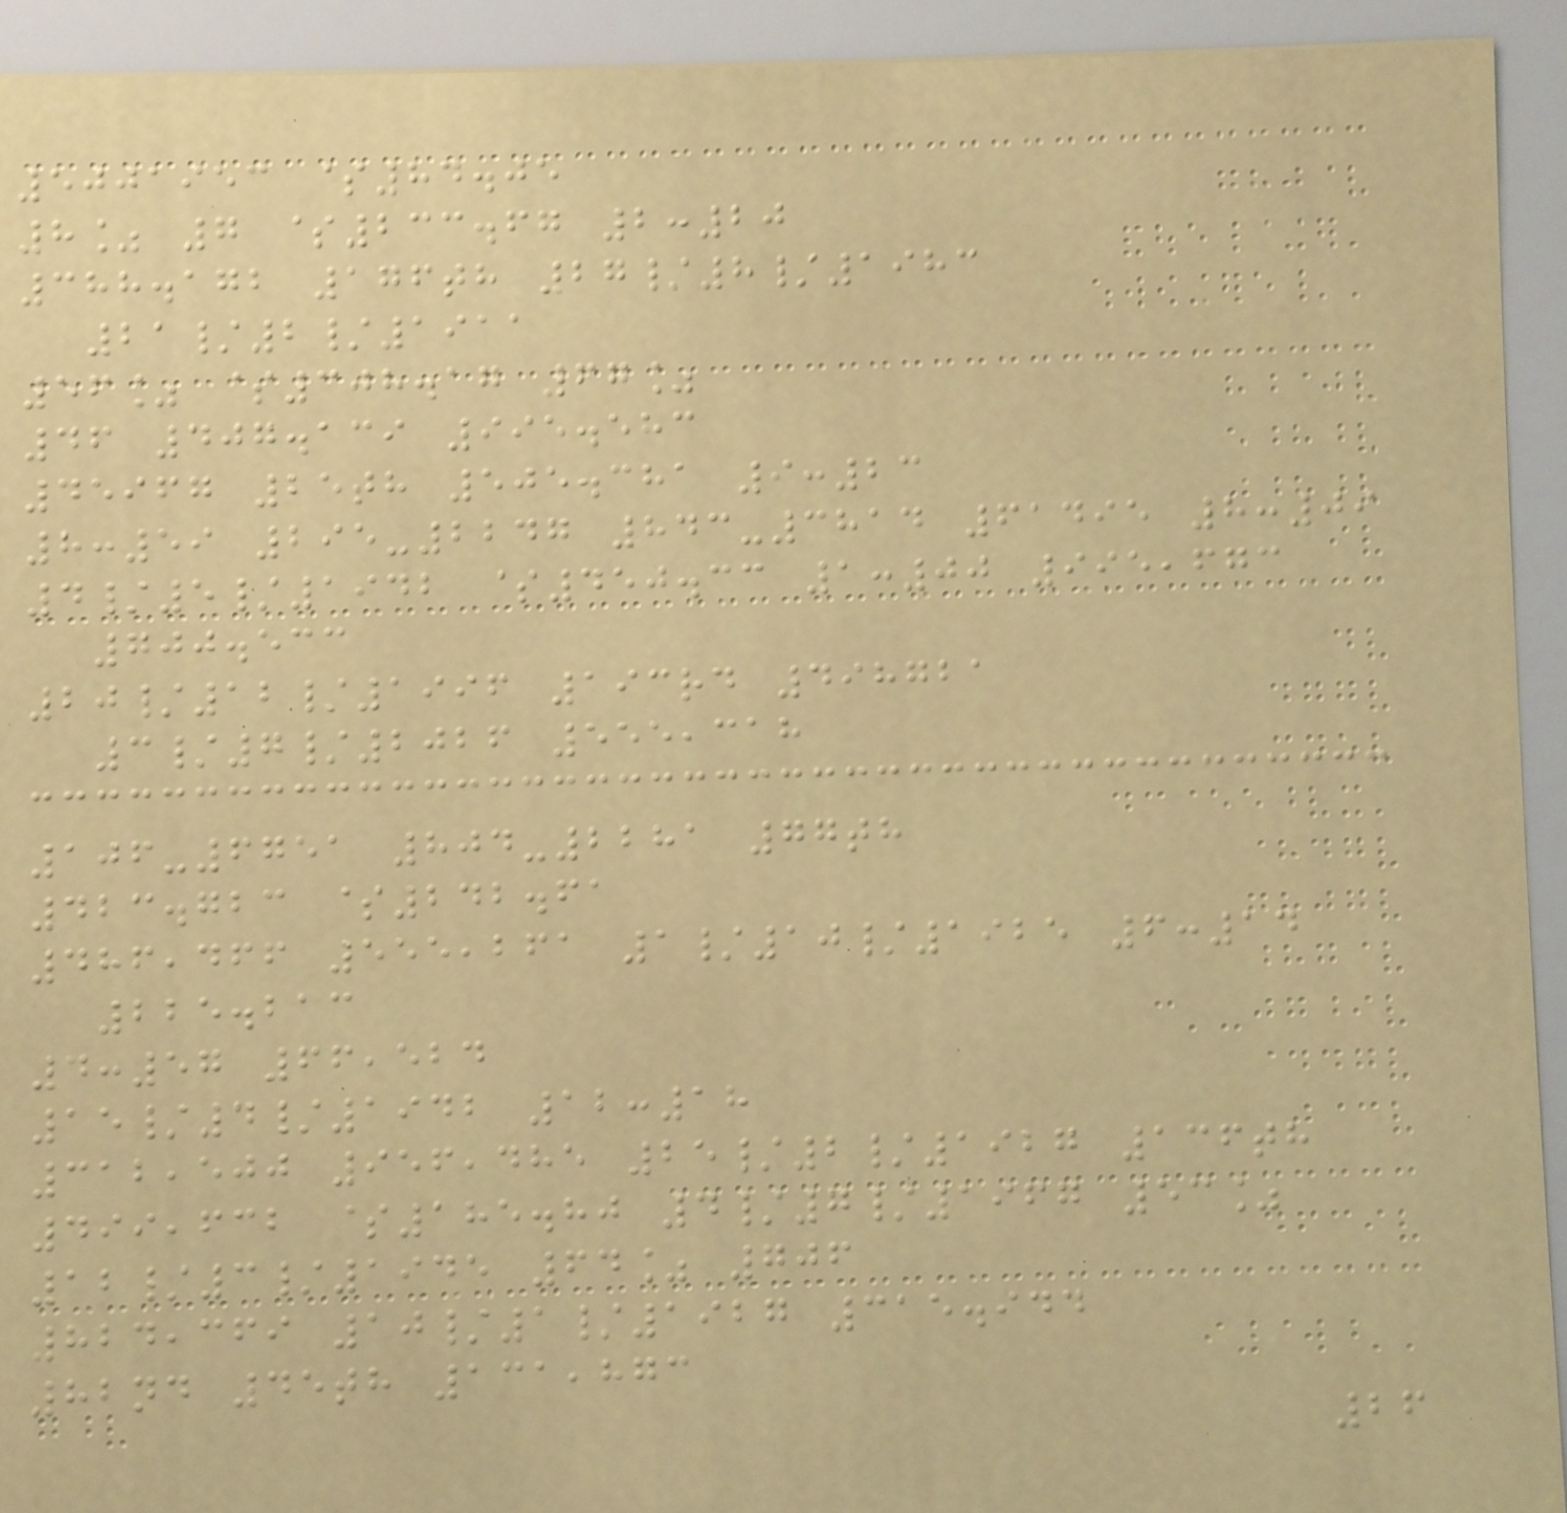5001953 $84.05
8% 7 $233.67 2:20
388.172 176th 27/8/1983
21/2/1911
56% $308.17 67%
46 407.139 995.583
45967 25th 505.381 9:23
8:59 295-2247 843-3814 61495 8:09
4/5/1942 $450.33 1:00 995,673
700.533
20/12/1996 193rd 498721
3/7/2026 555,318
106-6751 804-2281 77th
423.723 $242.61
486,466 555,261 1/10/1925 6:14
225.213
4:57 66,524
15/4/1942 12:18
312,500 956,485 25/2/1927 136th
499,632 $185.80 4/7/1967 53%
12/3/1945 64% 706
824,369 10/1/1927 315.944
82nd 45th 131,873
26
